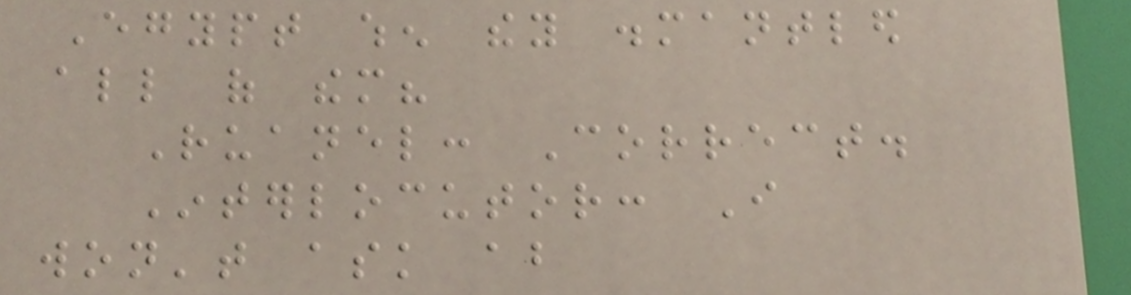Egypt when they dismantled
all of them?
Ruanel: Correct.
Interlocutor: I
won't ask about
